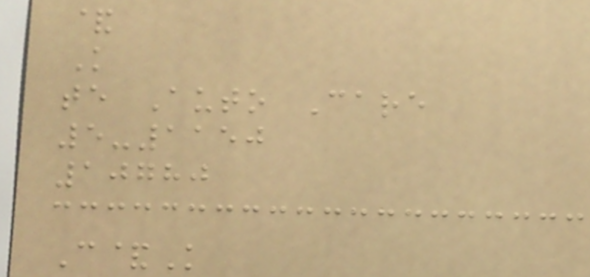&
K
te Auto Care
5-1150
10780
C&K
